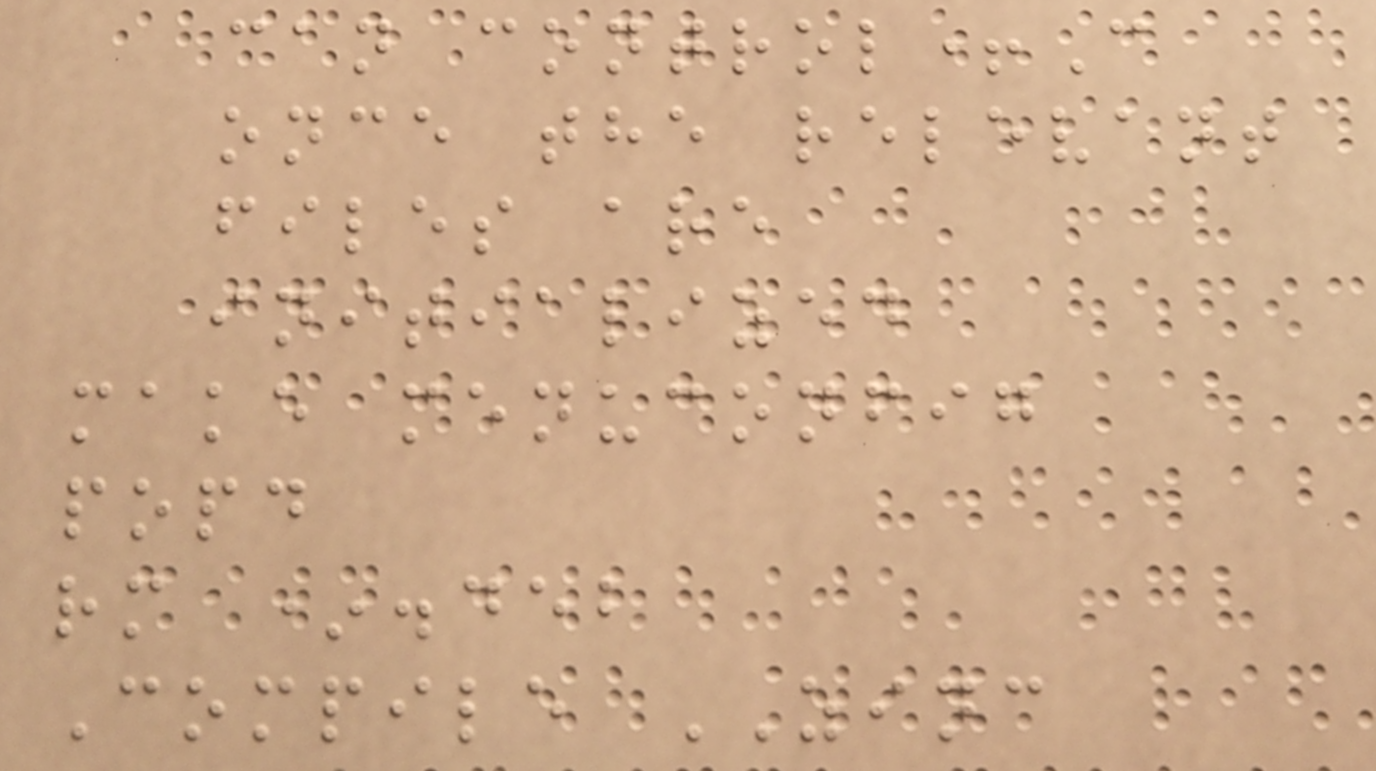can control+C
once the relevant
files are
initialized
make menuconfig
popd
rm *.deb
Compile ZINC
